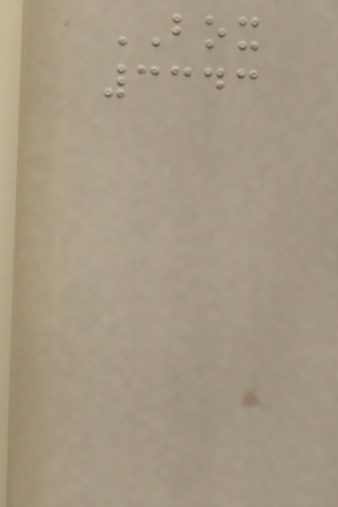BOX
3343
